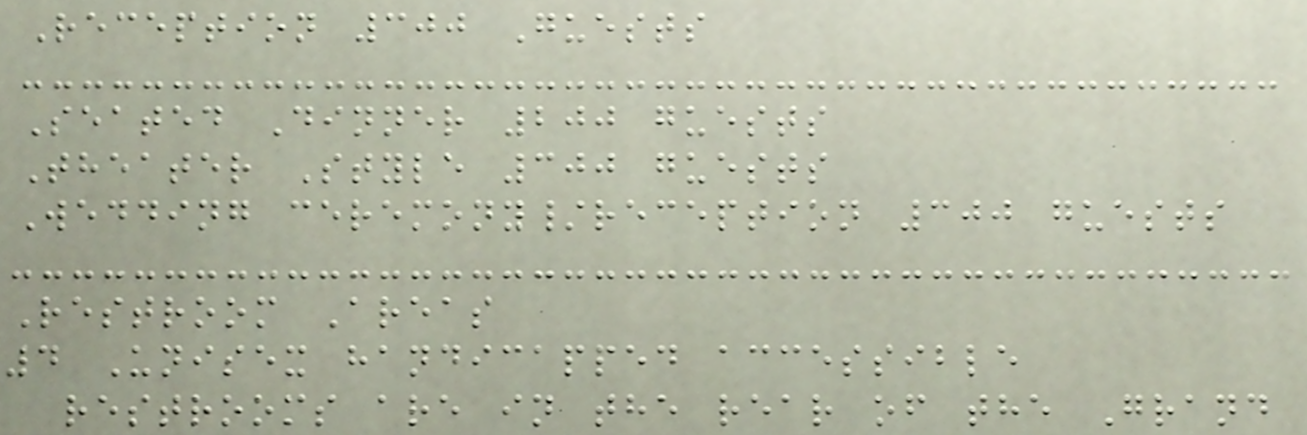Reception 300 Guests
Seated Dinner 200 guests
Theater Style 300 guests
Wedding ceremony/reception 300 guests
Restroom Areas
4 Unisex handicapped accessible
restrooms are in the rear of the Grand
